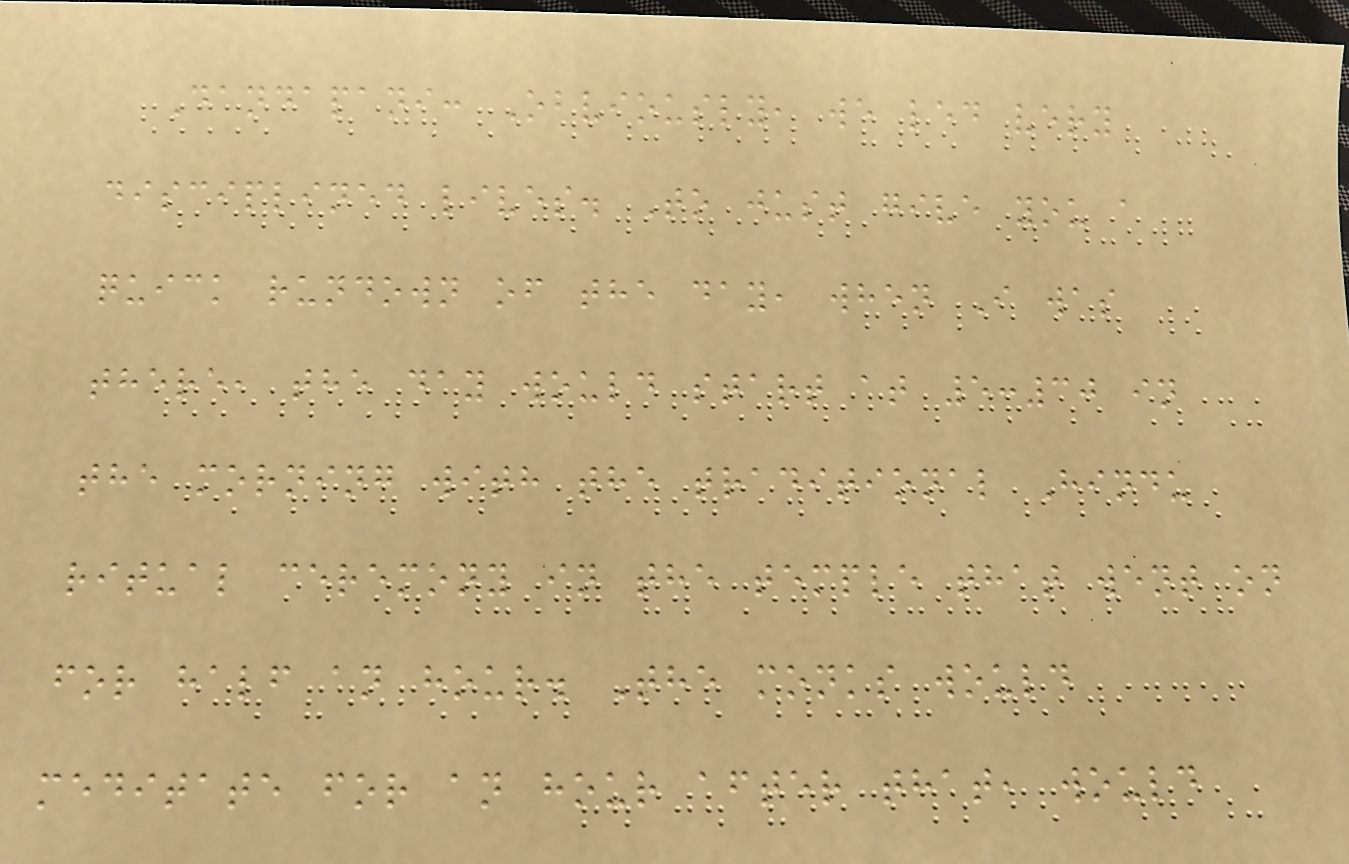Dandapani: Obviously, we led very
disciplined lives. To just give you a
quick rundown of the day, when I was
there, the day would start at 5:30 in
the morning with the traditional Hindu
ritual ceremony in the temple that went on
for half an hour. The monks would
meditate for an hour after that, would
